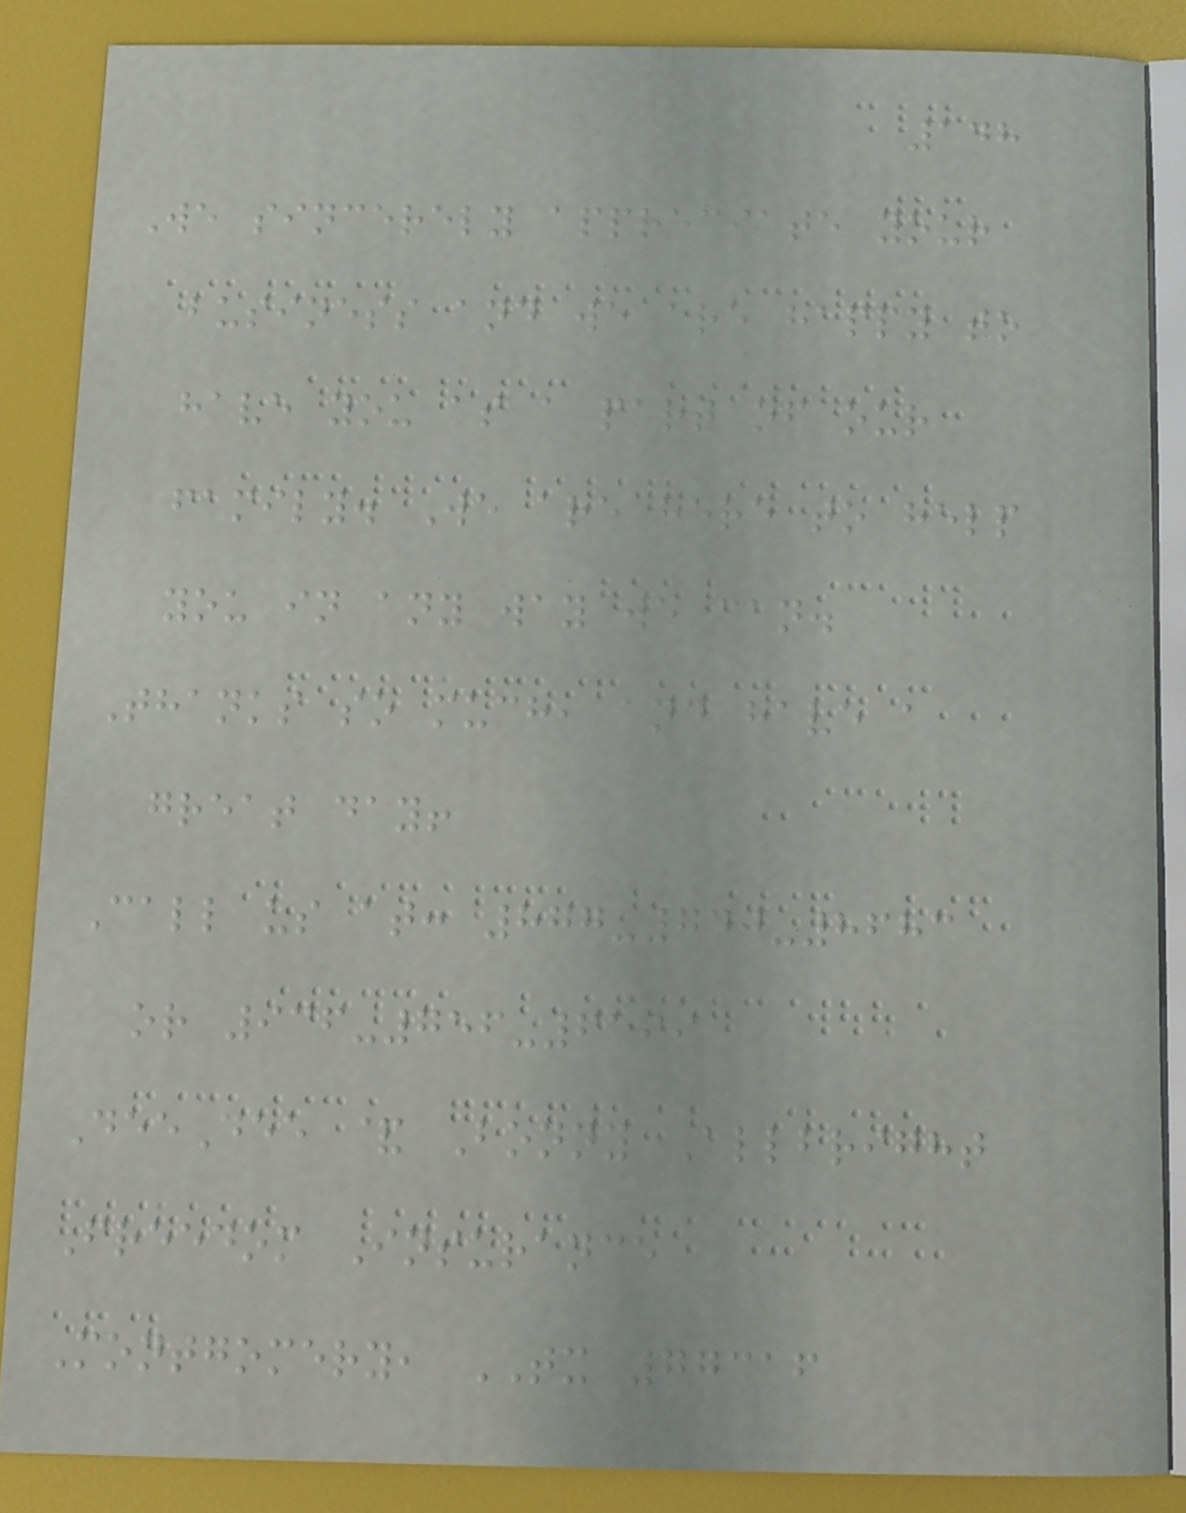148
We sincerely appreciate your
business and we are happy to
have you as a part of our
family. We are here to help
you in any way we can.
Thanks so much, and have a
great day!
Call us at: 877-740-8683
or 936-756-6199
DeeDee & Bonny Allbright
Freedom Insurance
Montgomery, TX 77316
